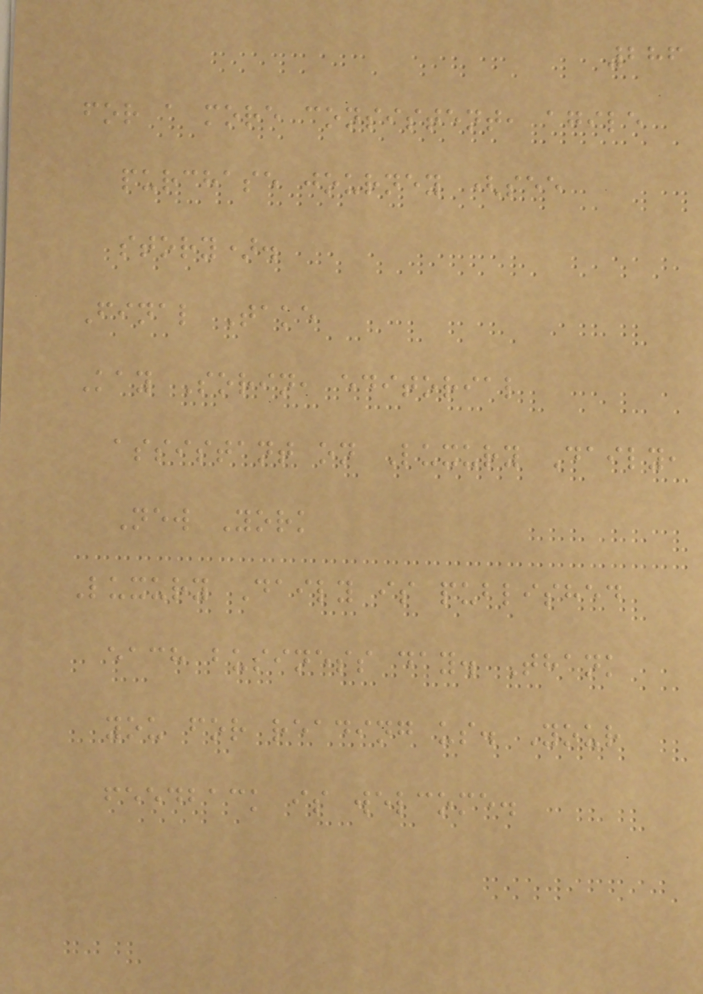286
for a more consistent, agile
purchase journey (see
story).
Final Take
Kay Sorin, editorial
assistant on Luxury Daily,
New York
Luxury Daily is published
each business day. Thank
you for reading us. Your
feedback is welcome.
